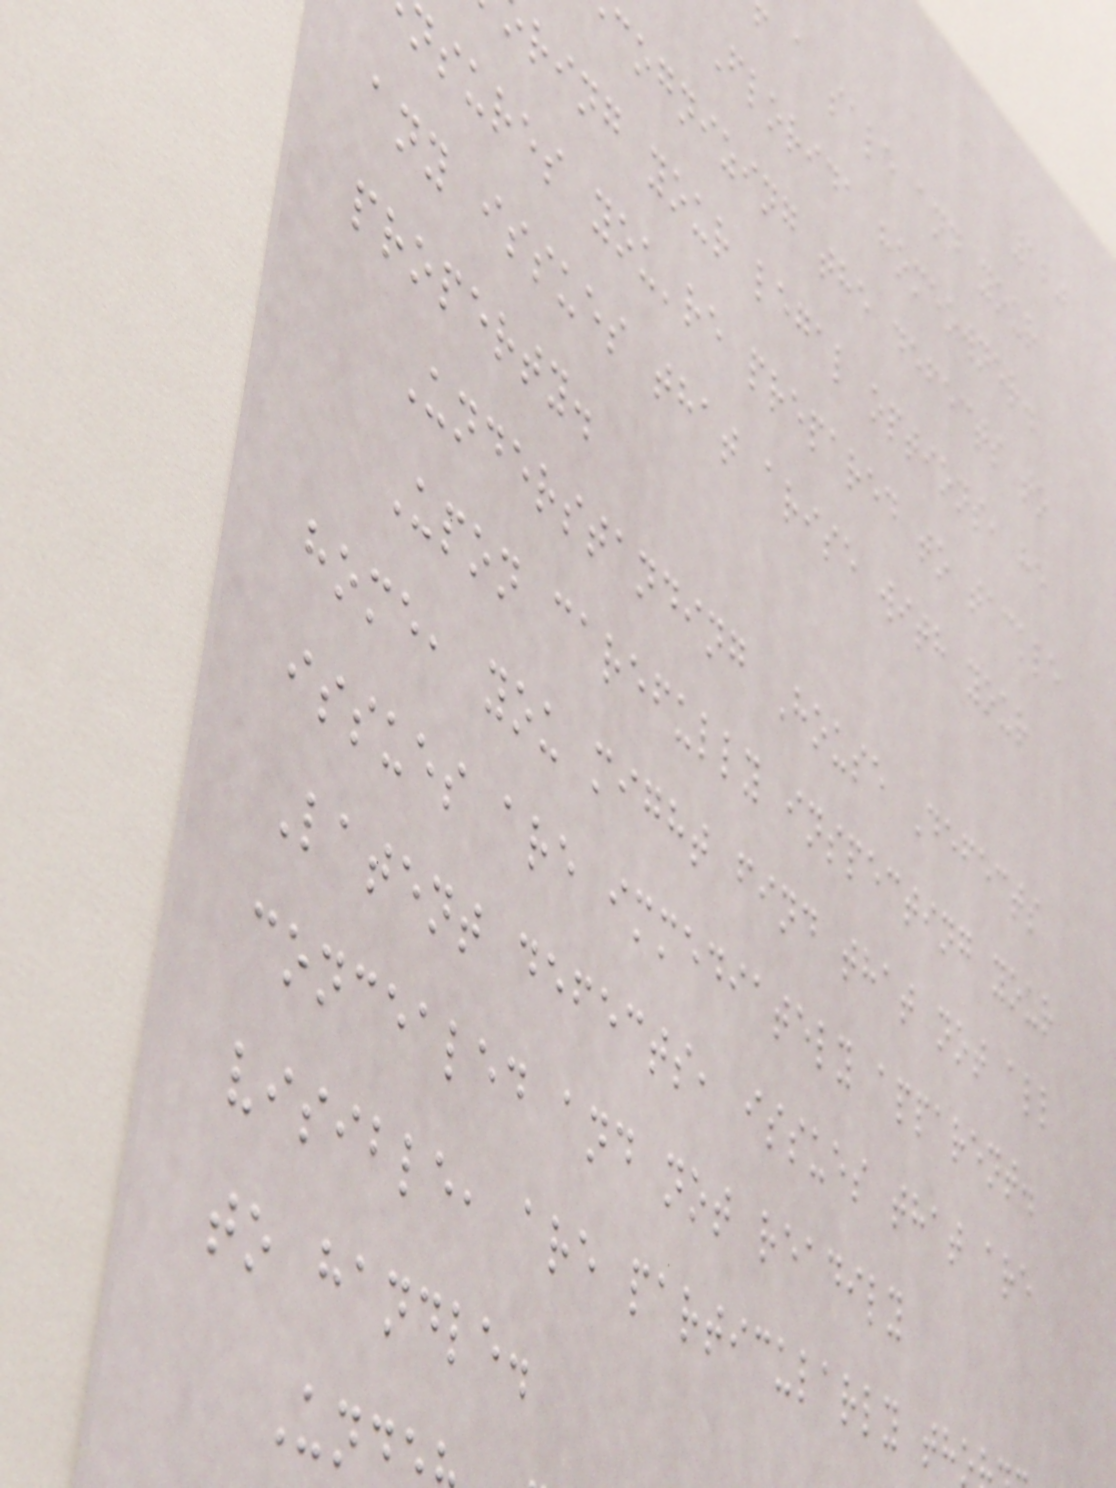120
a sale and your
Florida homeowner.
cognizing the defects to
ring your legal options, he
nsures you're prepared to tackle
any issues that arise with your
property.
Understanding House Defects
Upon carefully inspecting your
home, you might find that not all
issues are immediately apparent.
Latent defects, issues that are
concealed and not readily
visible, are particularly th
to handle.
